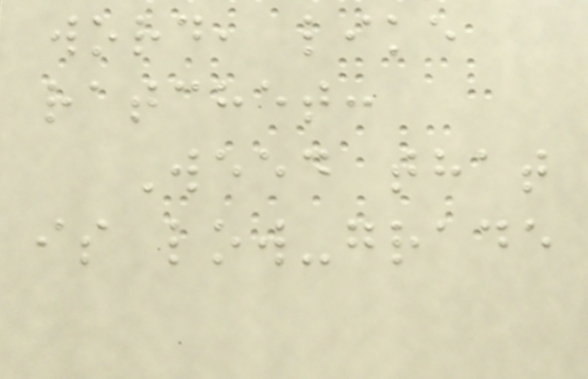word, like
ratchet:
Weed that
is low-grade
